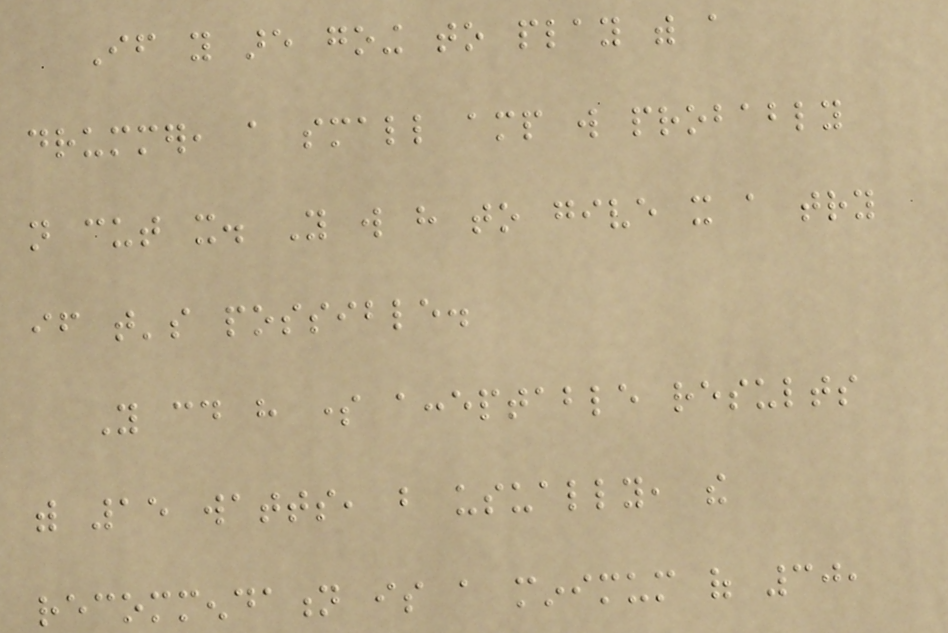If you are going to play with a
drummer, a small amp will probably
not cut it. You will have to give it a try
if that's possible.
You could have some acceptable results
with 15 watts, but usually, the
recommendation is a minimum of 30,
